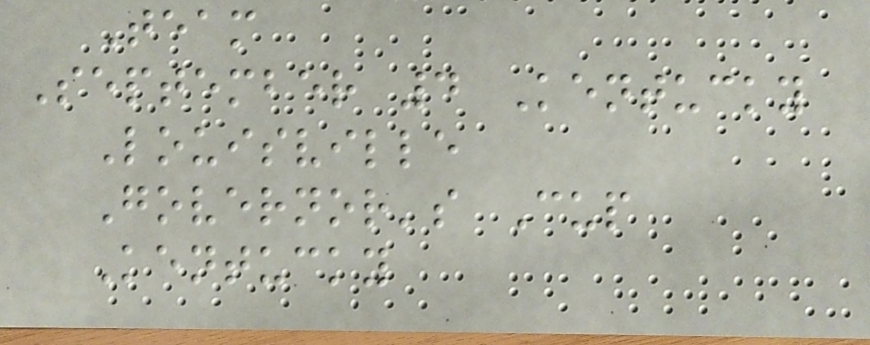Team
September 4 Kentucky
Louisville
Governor's Cup
Kentucky
